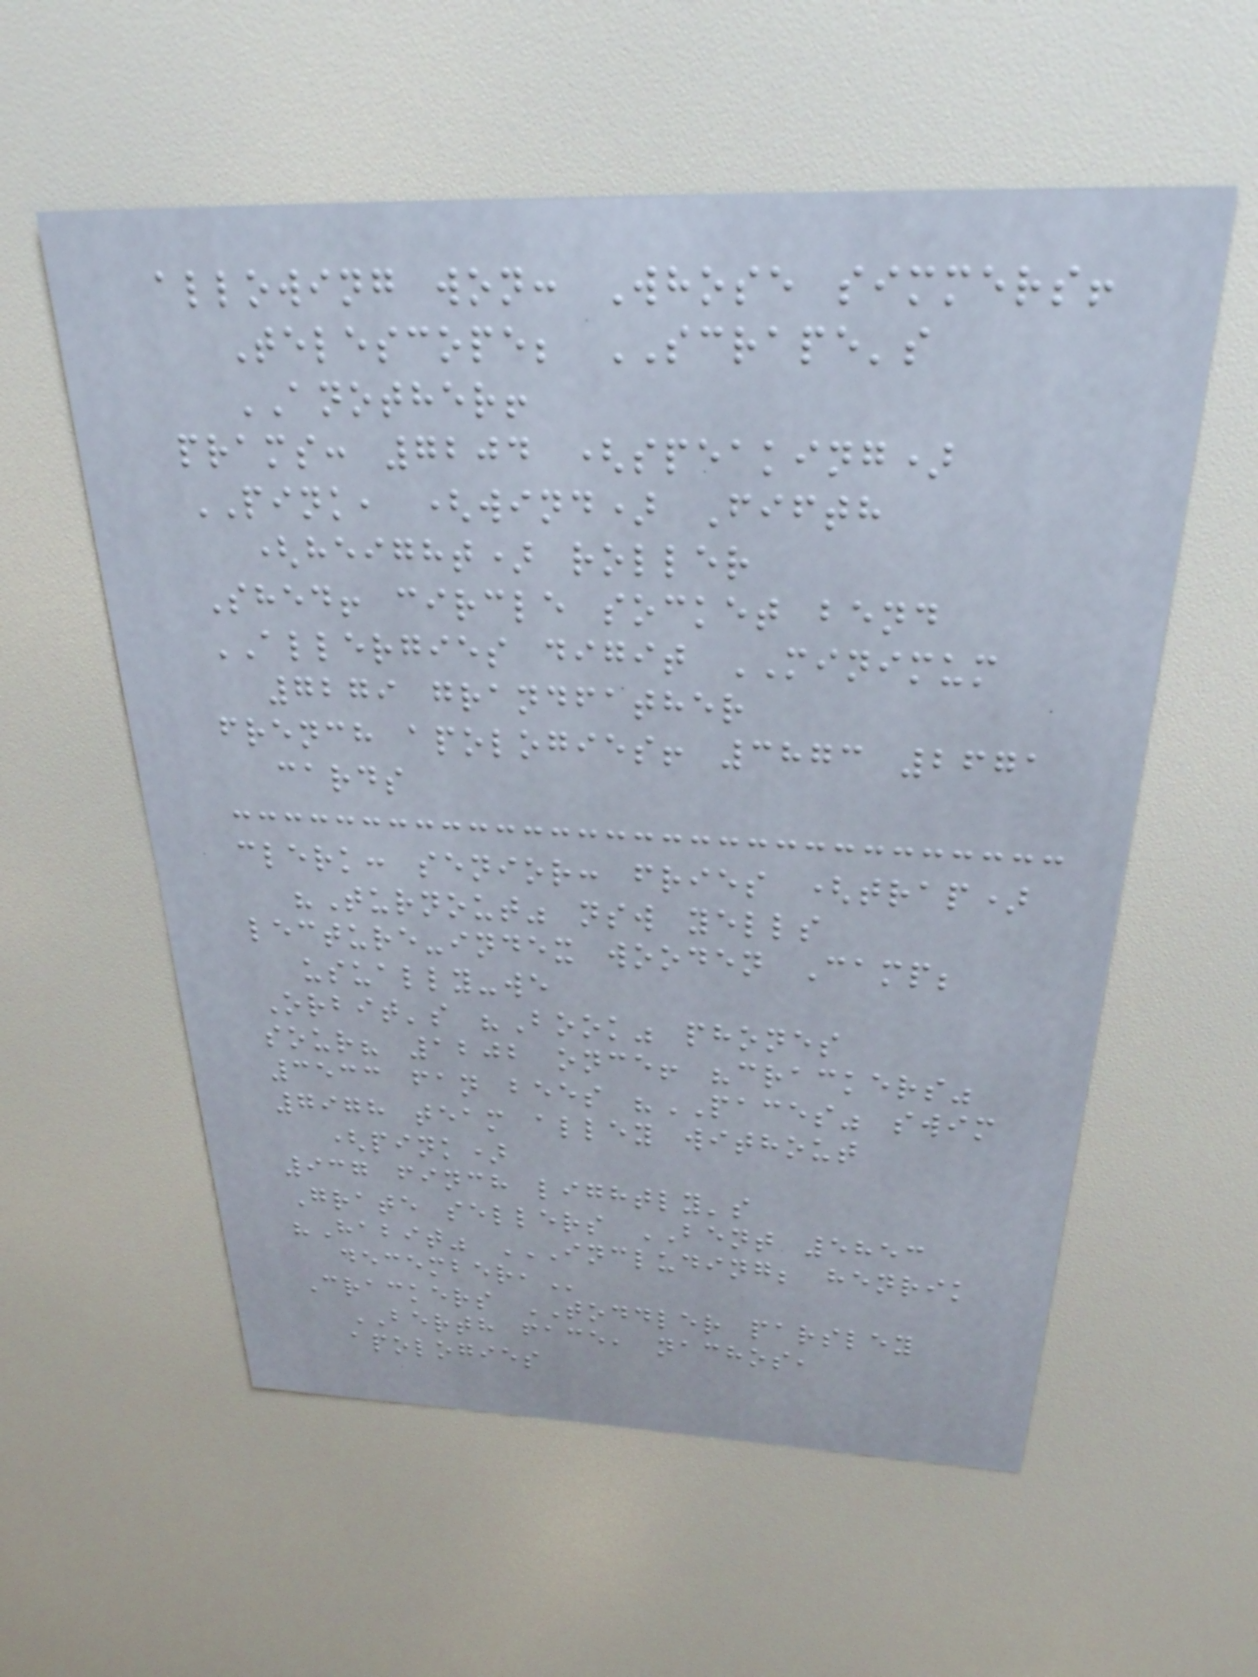allowing won: Whose simmers!
Telescope; SCRAPE's
ANOTHER!
prams: 7204 (speaking)
PINK, (wind) Fifth
(height) roller
Shed! circle socket bend
ALLERGIES digit MINIMUM
7279 grandfather
french apologies! 3873 2671
cards
clerk: senior: fries (trap)
"Turnout" nsw yells
lecture-index wooden Camp;
usually-we
Orbit's "Book" phones
sour? 1202 once! "crackers"
3533 fan bees "PACES" swim
7978 team alley without
(pink)
937 finch lightly's
Grate sellers BENT 5853
"Habit" INCLUDING; HENRIK
DECEMBER,
Crackers TODDLER parsley
BERTH face, nachos,
apologies
